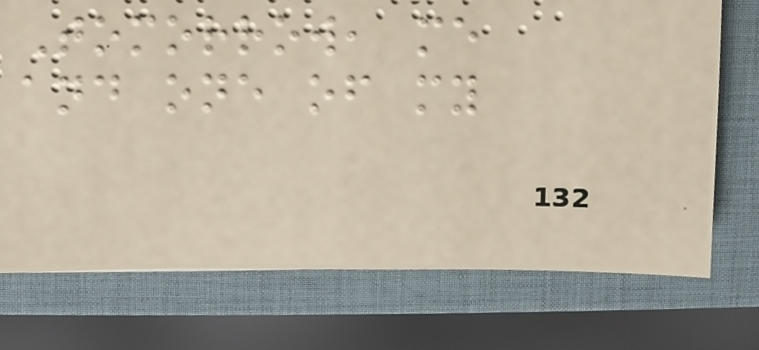Tomorrow, me
and one of my
